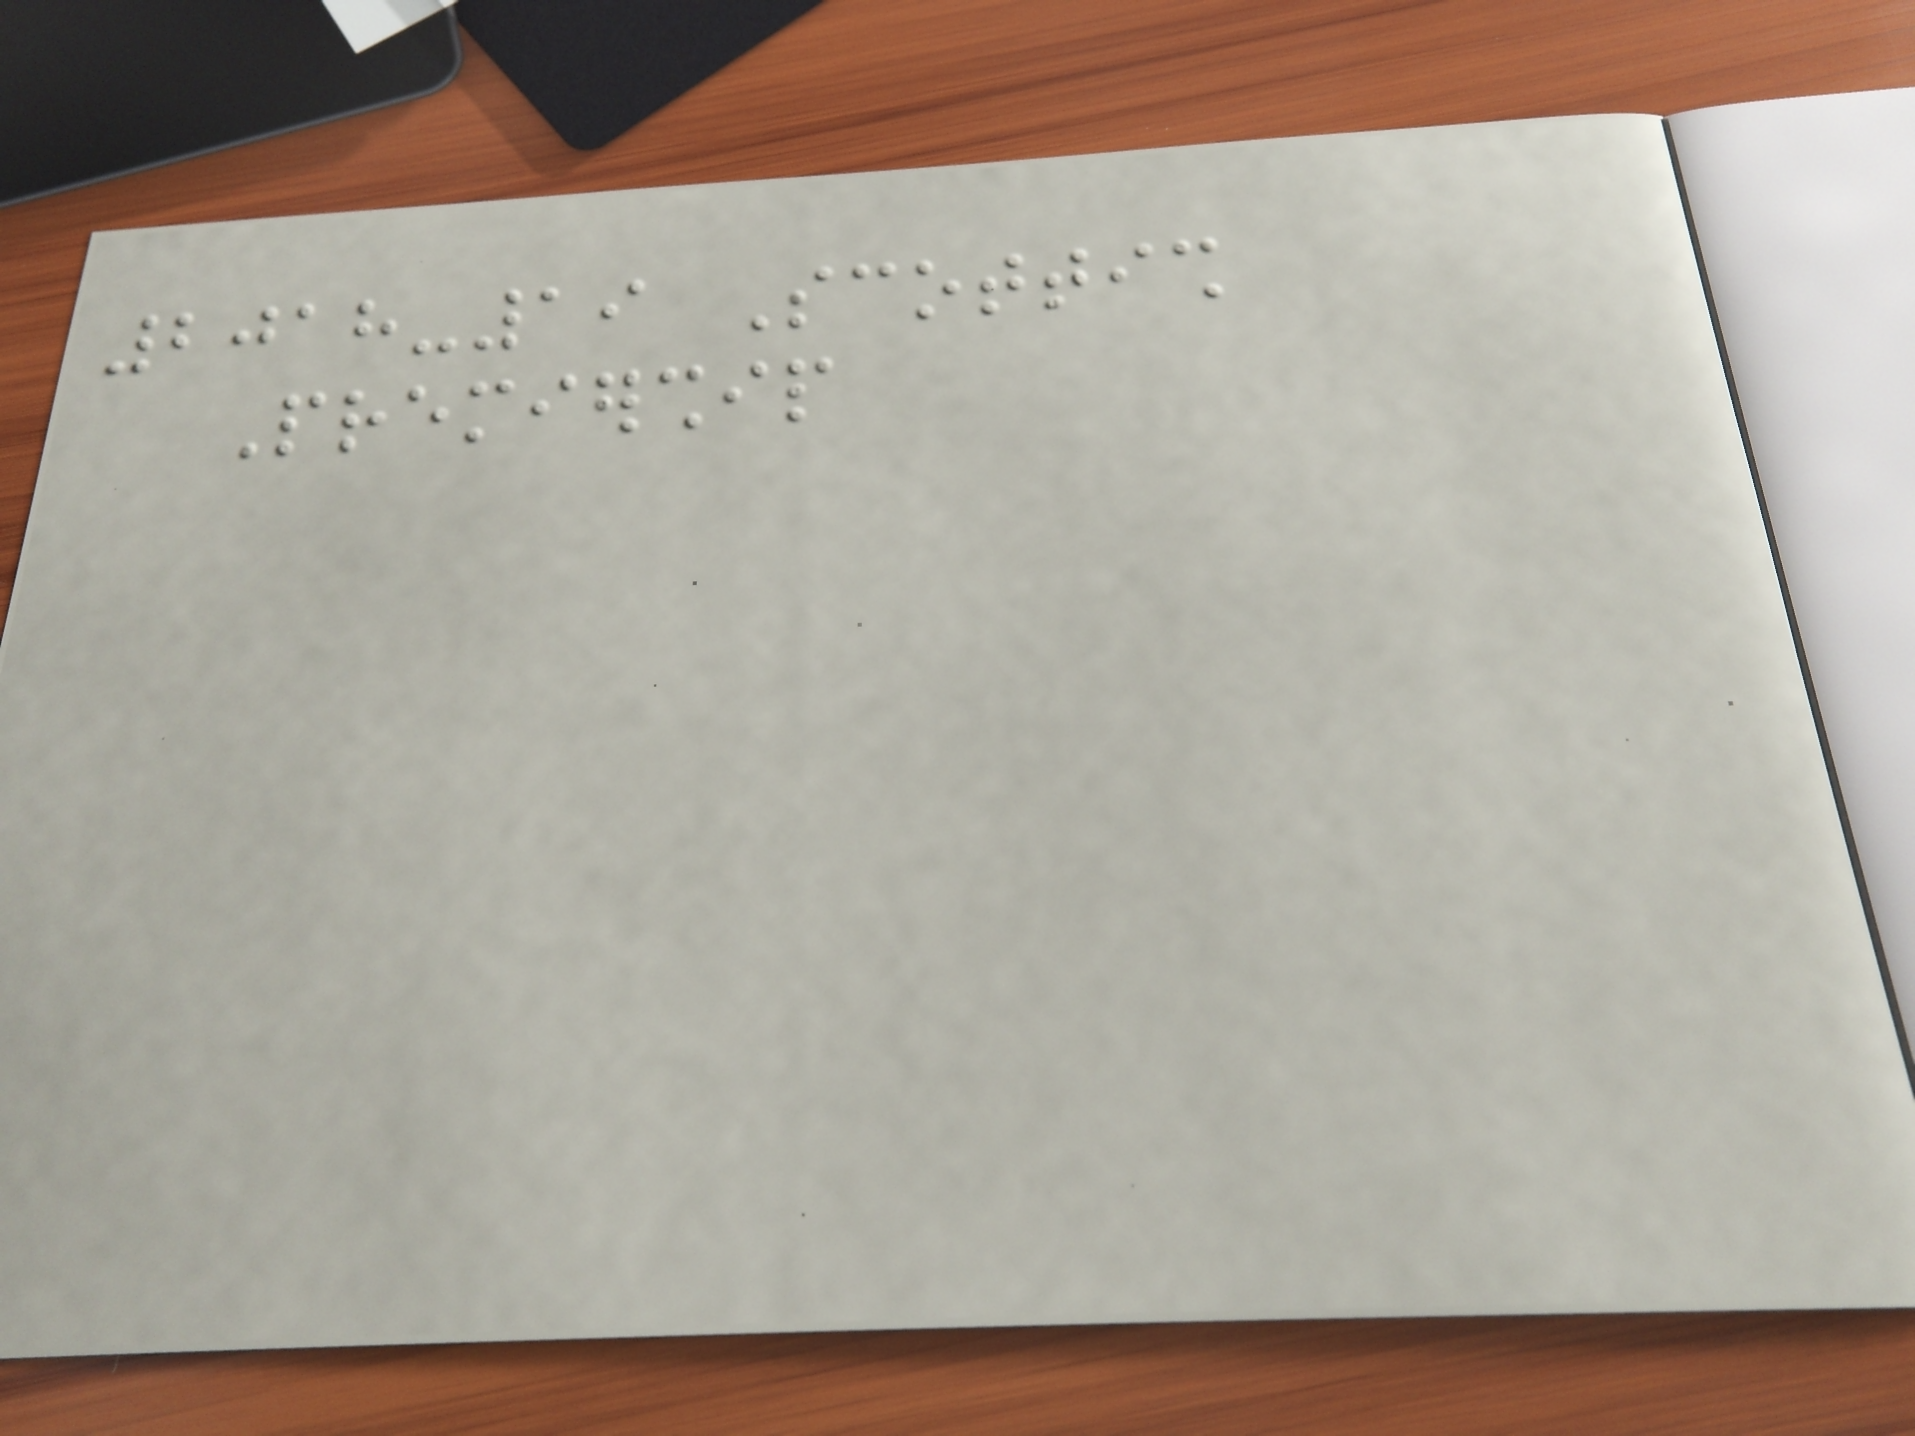2018-19 Scottish
Premiership
